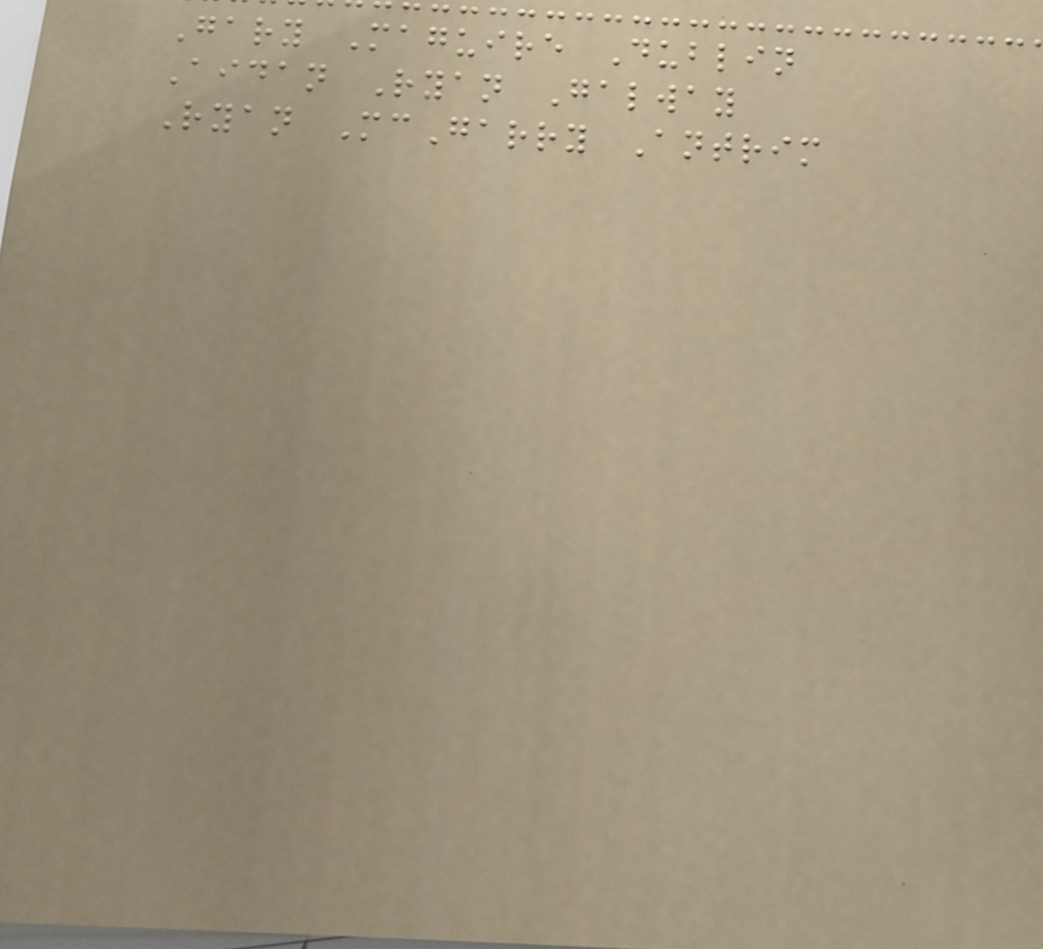Gary Maguire Dublin
Aidan Ryan Galway
Ryan McGarry Antrim
